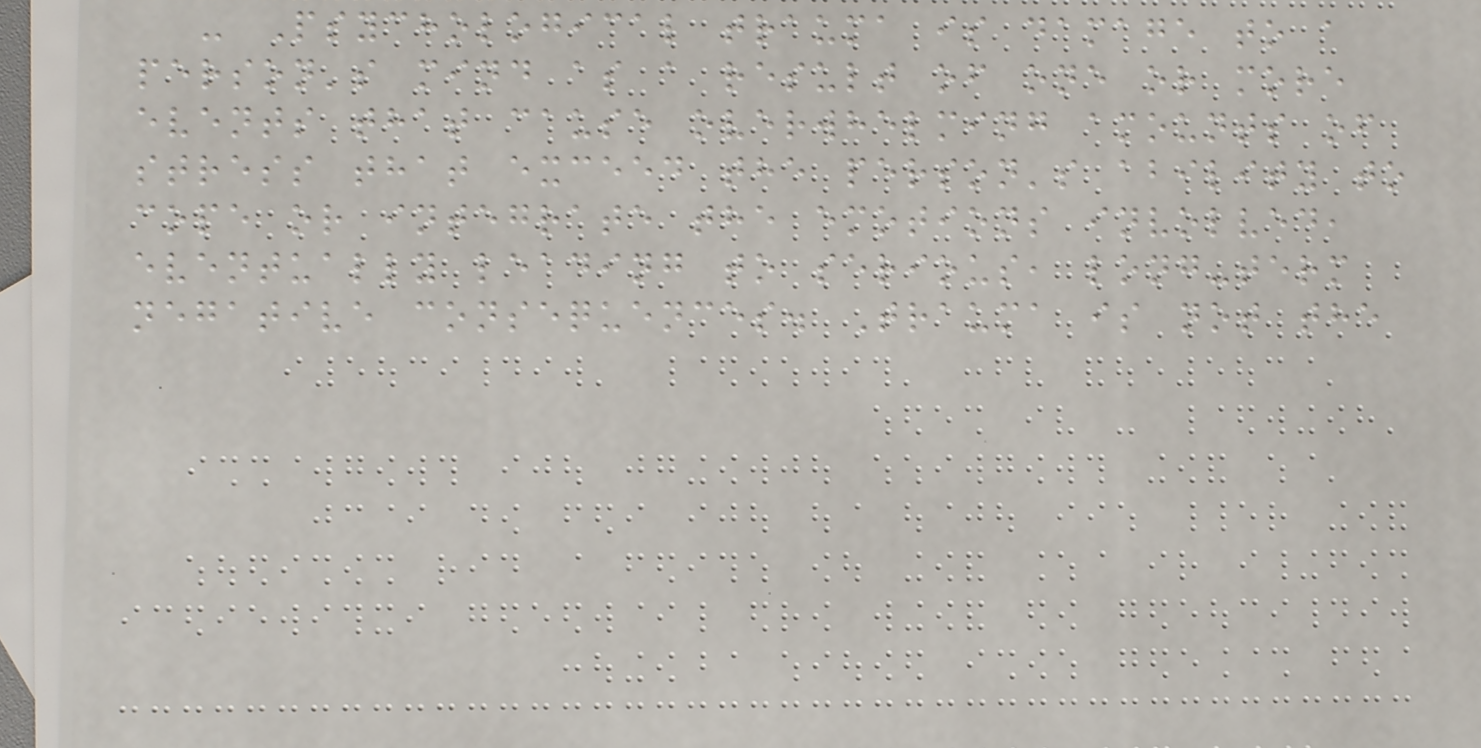- Psychological trauma is damage to a
person's mind as a result of one or more
events that cause overwhelming amounts of
stress that exceed the person's ability to
cope or integrate the emotions involved,
eventually leading to serious, long-term
negative consequences. Trauma is not the
